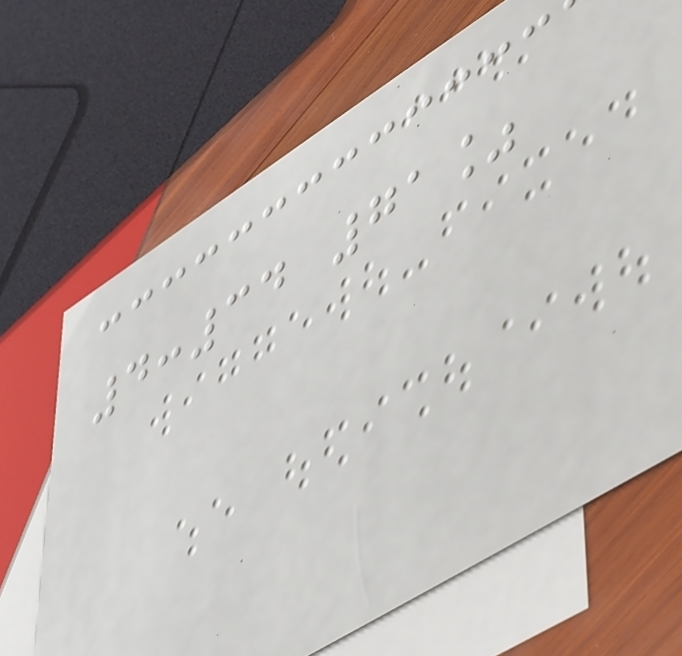4:34 71%
